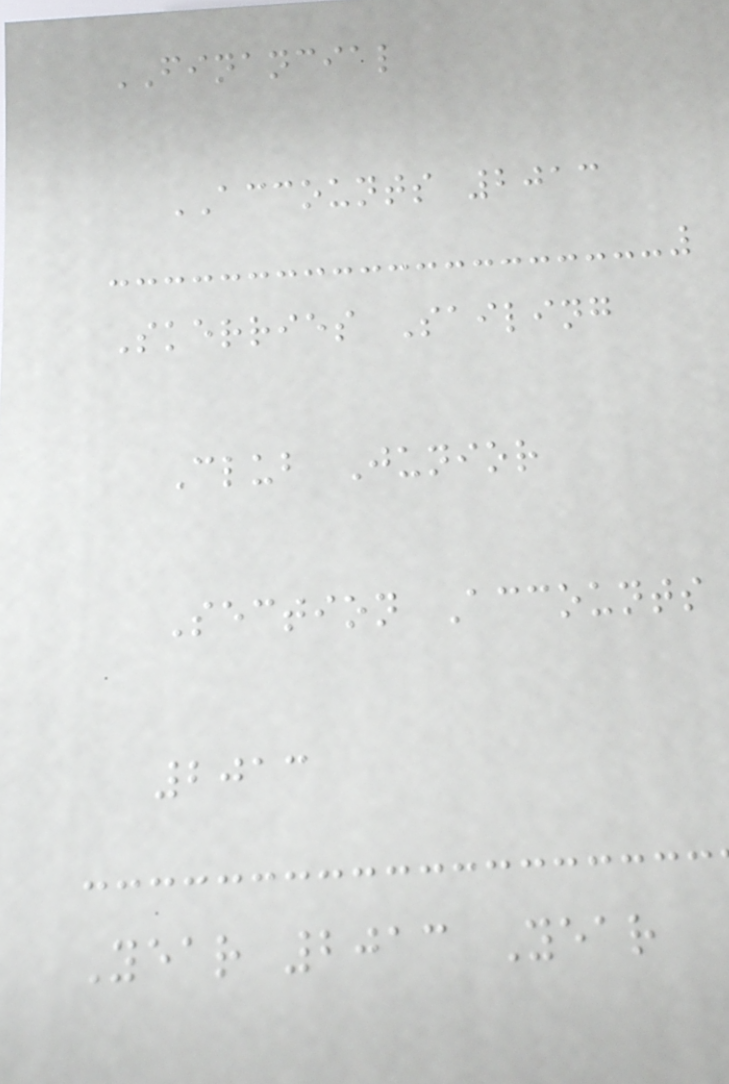FINANCIAL
ACCOUNTS 2013
Skerries Sailing
Club Junior
Section Accounts
2013
Year 2013 Year
